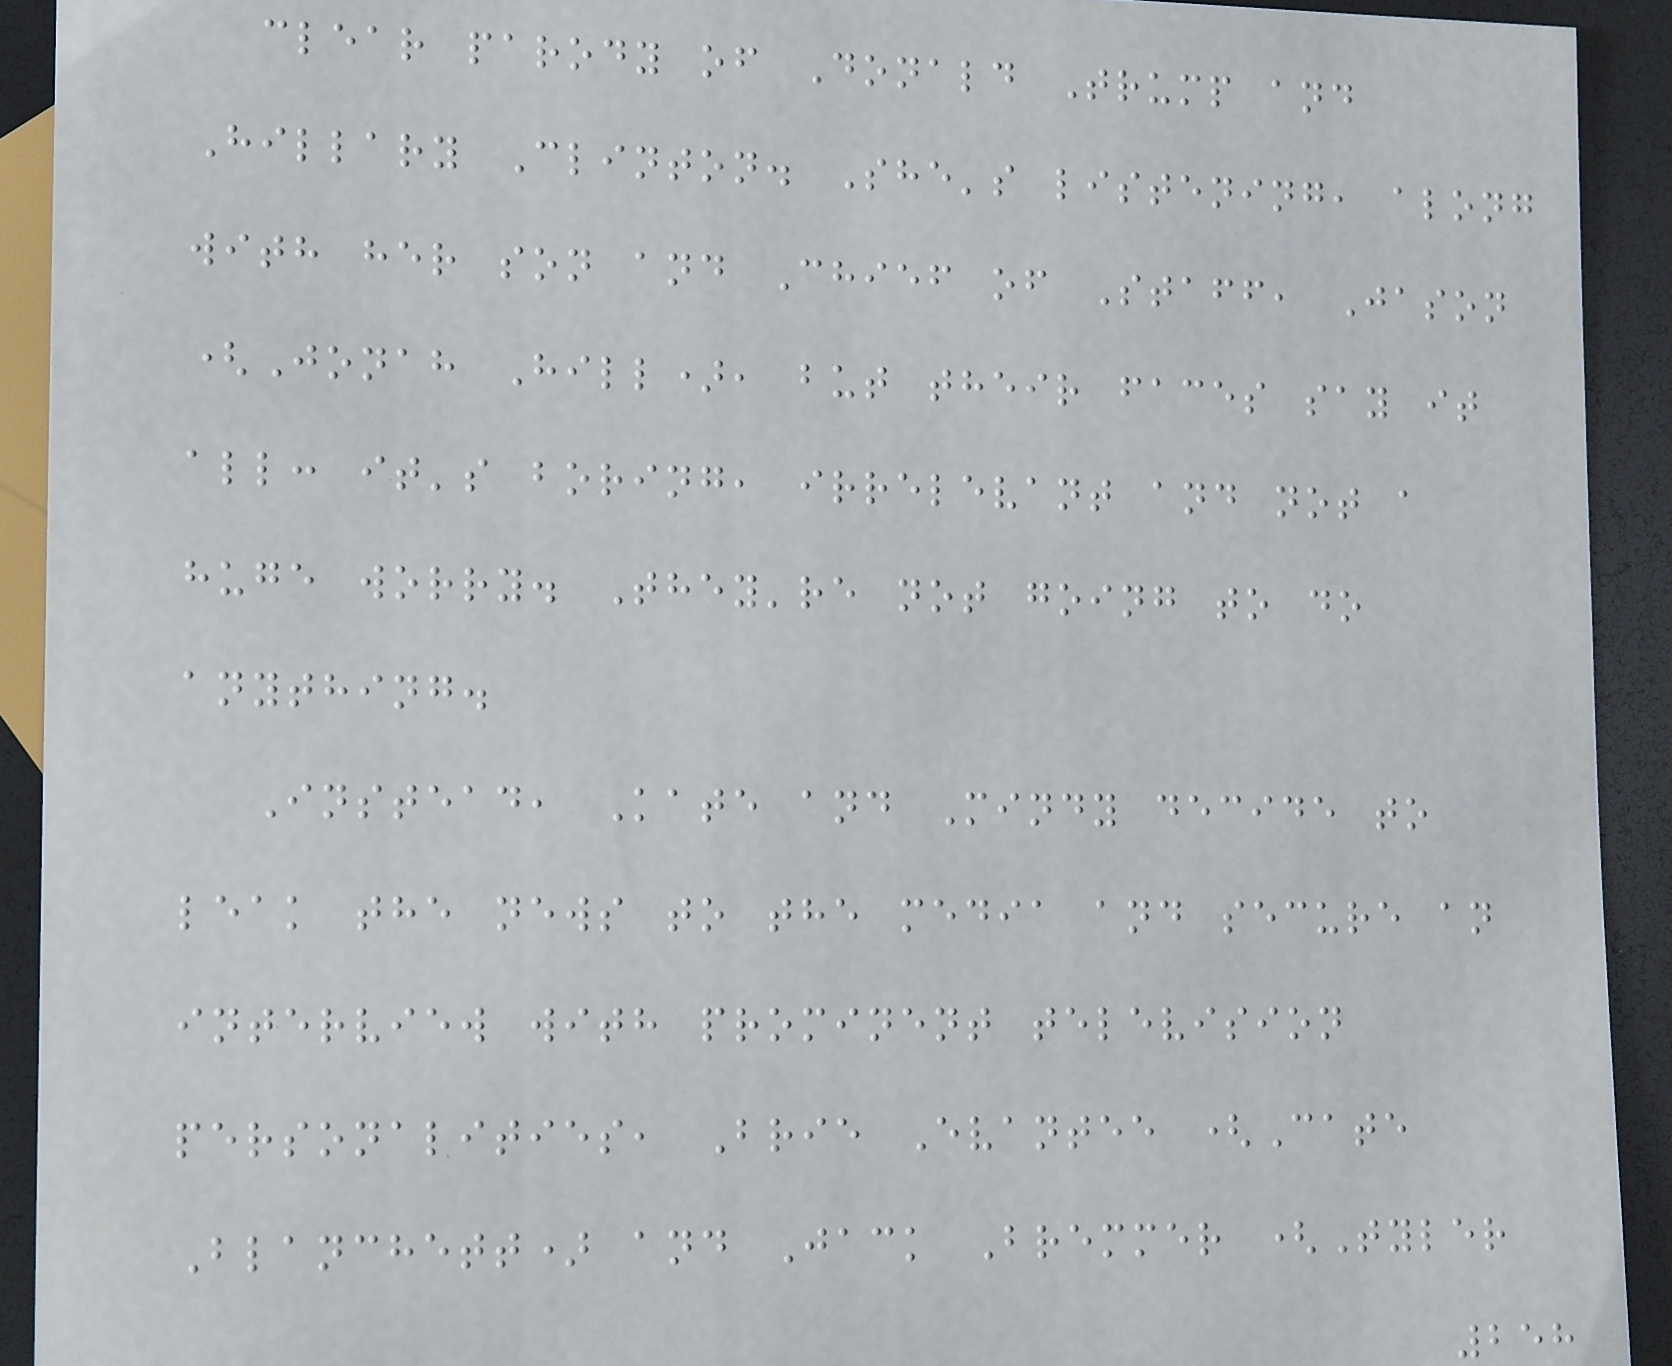clear parody of Donald Trump and
Hillary Clinton. She's listening, along
with her son and Chief of Staff, Jason
(Jonah Hill), but their faces say it
all: it's boring, irrelevant and not a
huge worry. They're not going to do
anything.
Instead, Kate and Mindy decide to
leak the news to the media and secure an
interview with prominent television
personalities, Brie Evantee (Cate
Blanchett) and Jack Bremmer (Tyler
258
